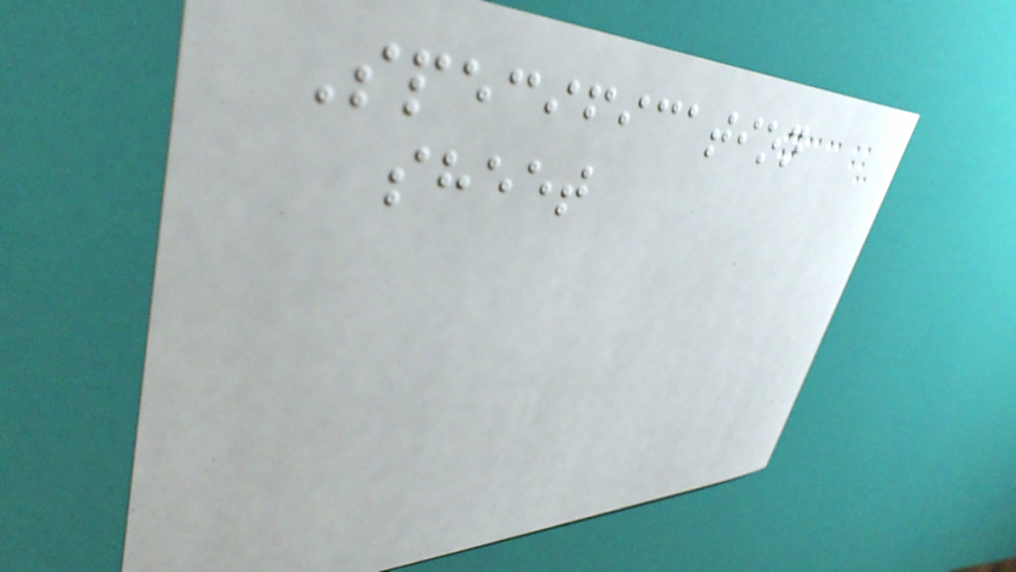Specification
sheet
